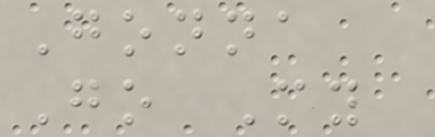Gonna
Go My
